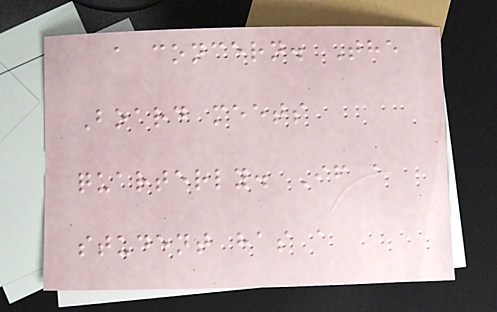a concern. The
Board meets
quarterly. If a
student has a
